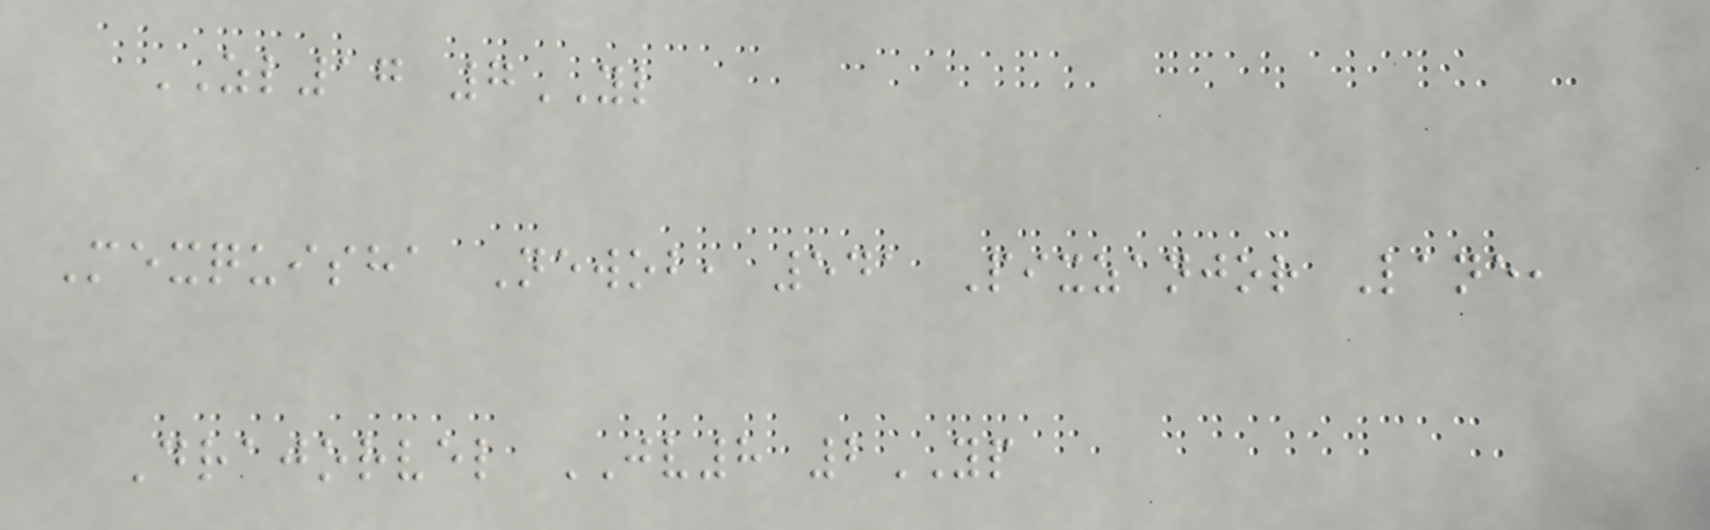ZL17 7YL
Mexquisha Newob, 541 Pixzanjor Lane,
Drajorvel JV8 2YP
